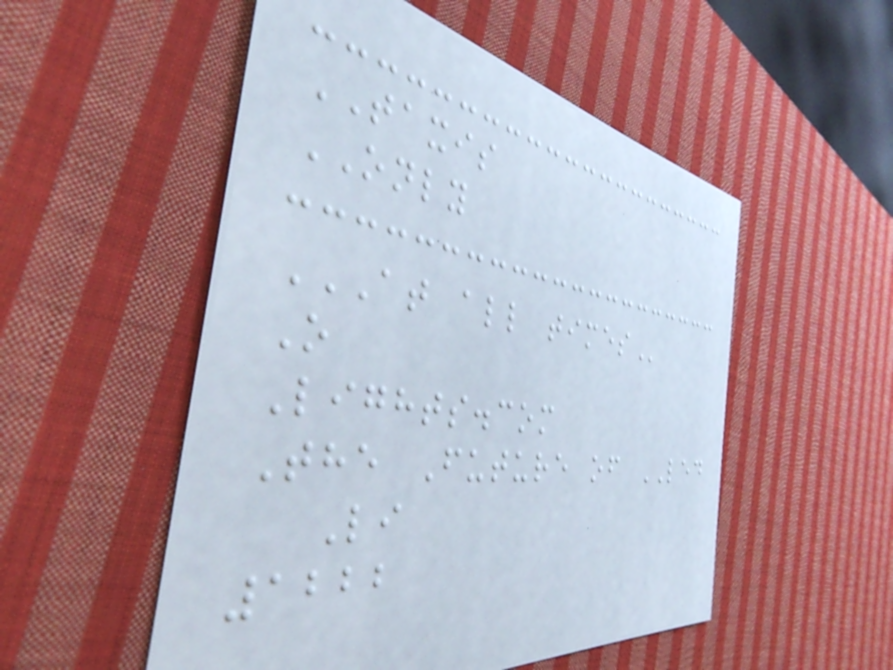TAXIS
ONLY
AT ALL TIMES
O
Lights.com
The Future of LED
Li
1222
